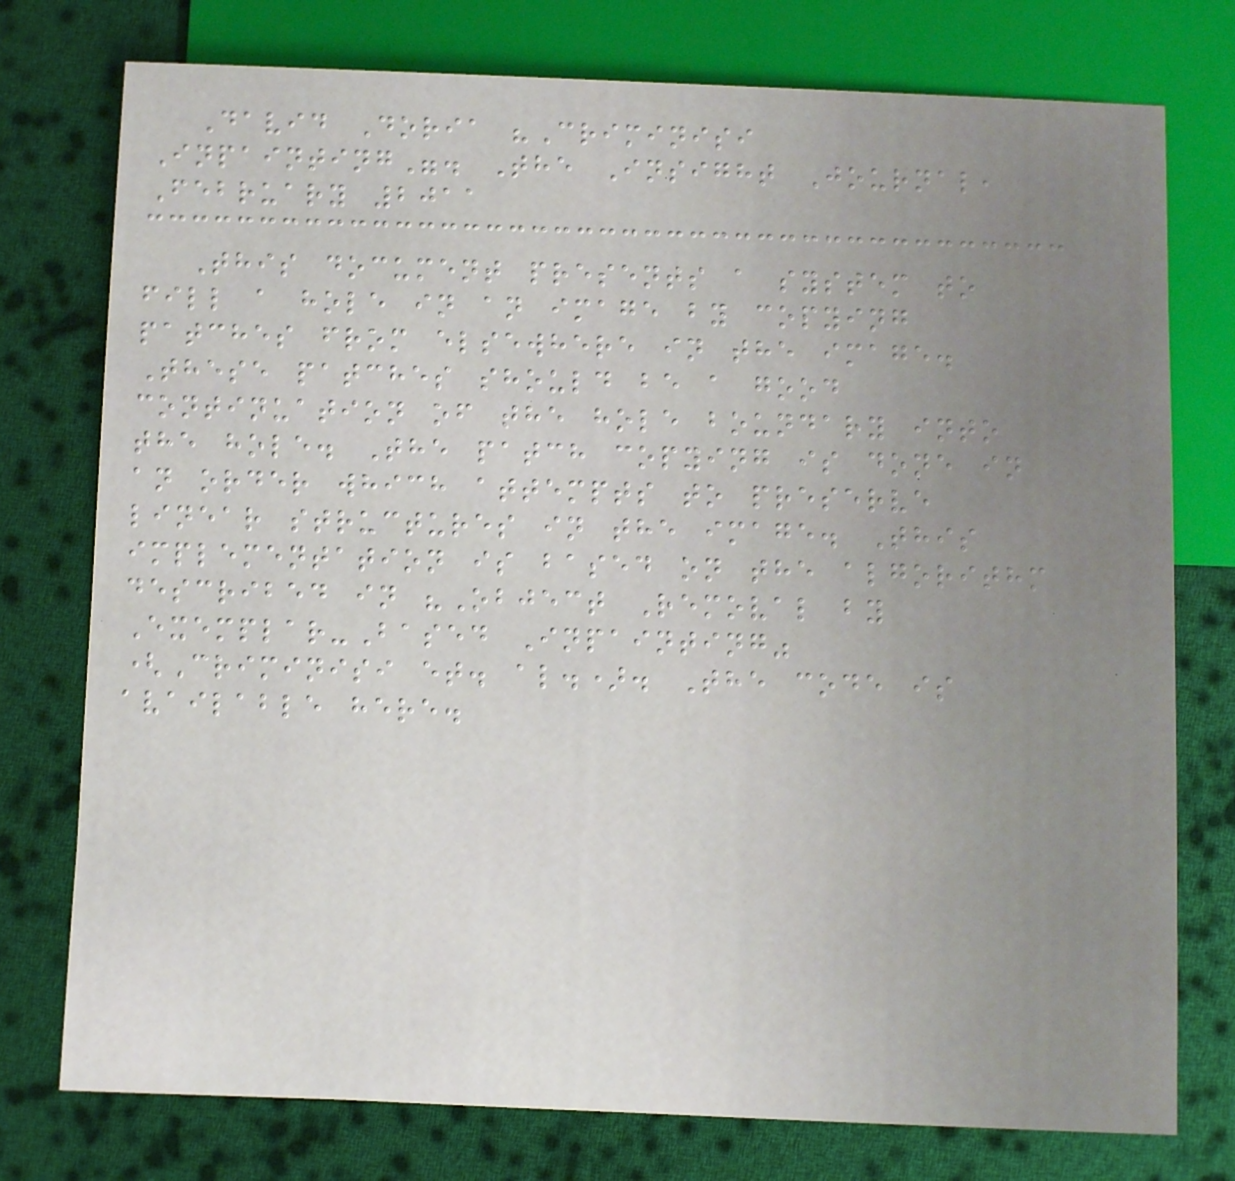David Doria "Criminisi
Inpainting". The Insight Journal,
February 2011
This document presents a system to
fill a hole in an image by copying
patches from elsewhere in the image.
These patches should be a good
continuation of the hole boundary into
the hole. The patch copying is done in
an order which attempts to preserve
linear structures in the image. This
implementation is based on the algorithm
described in "Object Removal by
Exemplar-Based Inpainting"
(Criminisi et. al.). The code is
available here.
